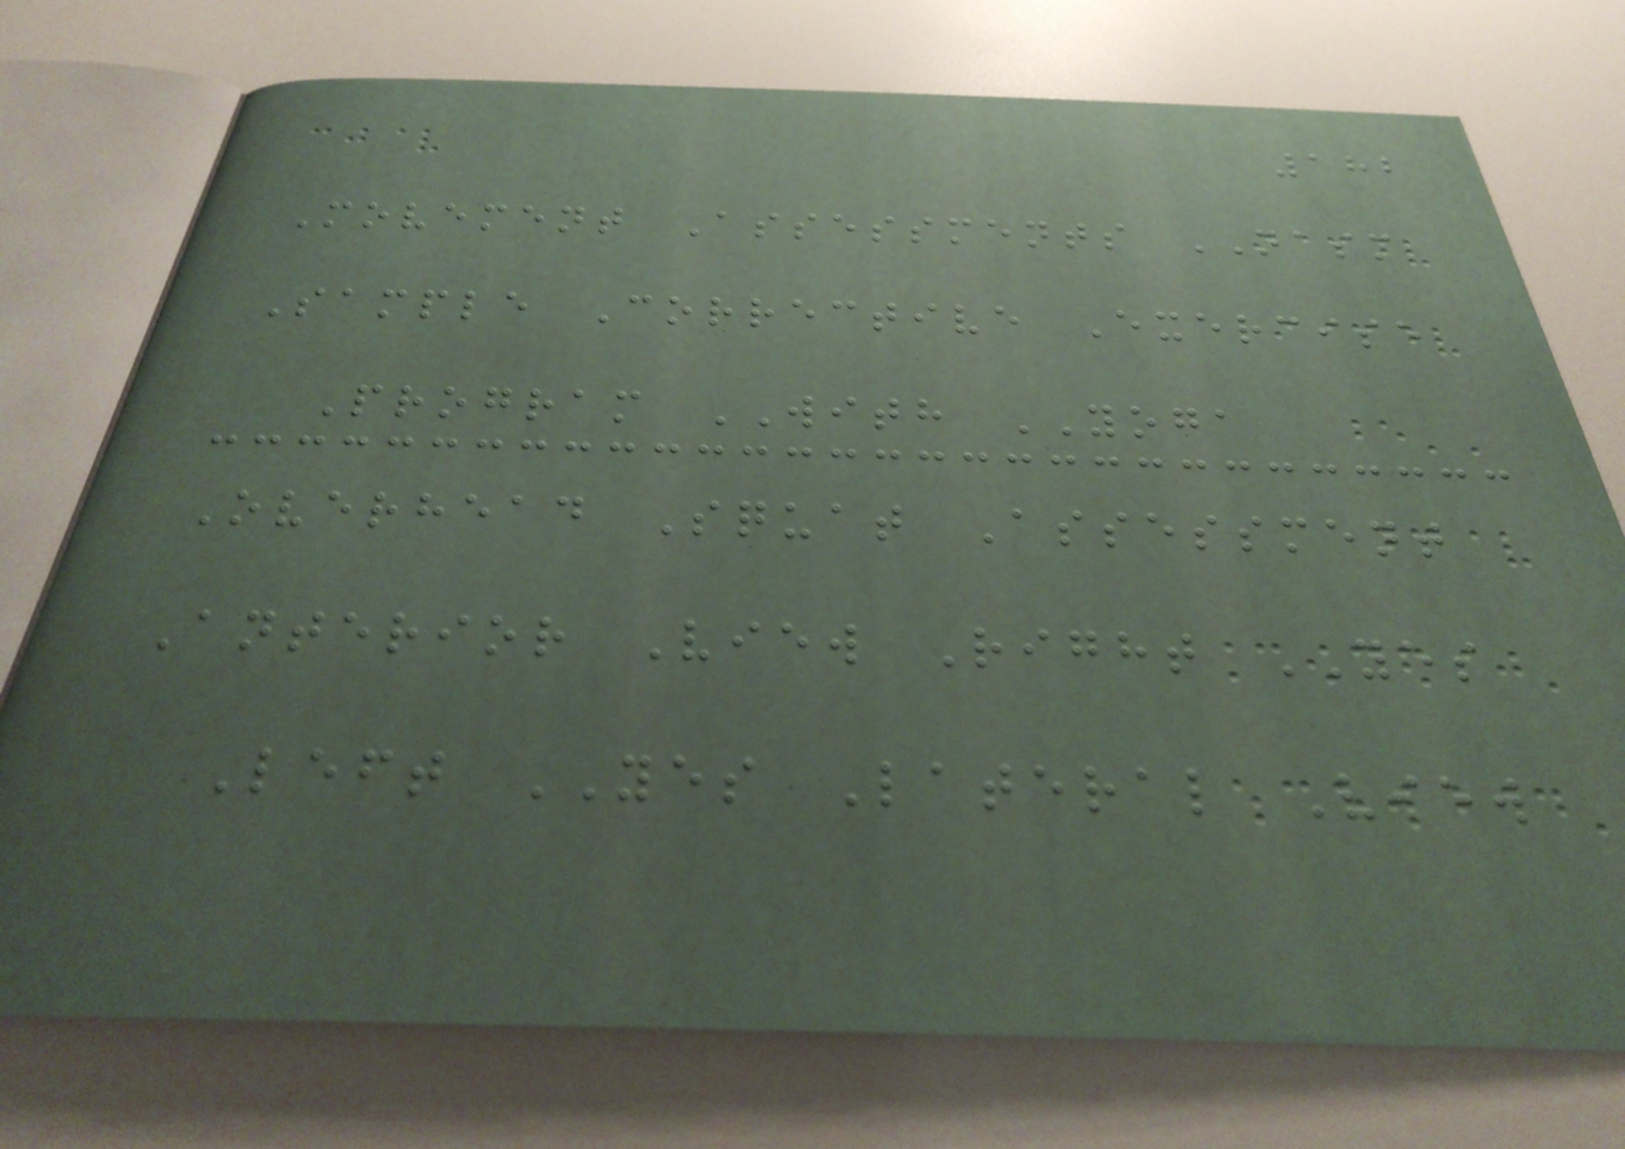182
Movement Assessments NASM
Sample Corrective Exercise
Program WITH YOGA
Overhead Squat Assessment
Anterior View Right YES
Left YES Lateral View
